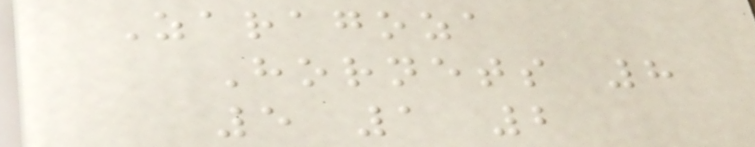Zaragoza
Hornets 8
5 1 2
